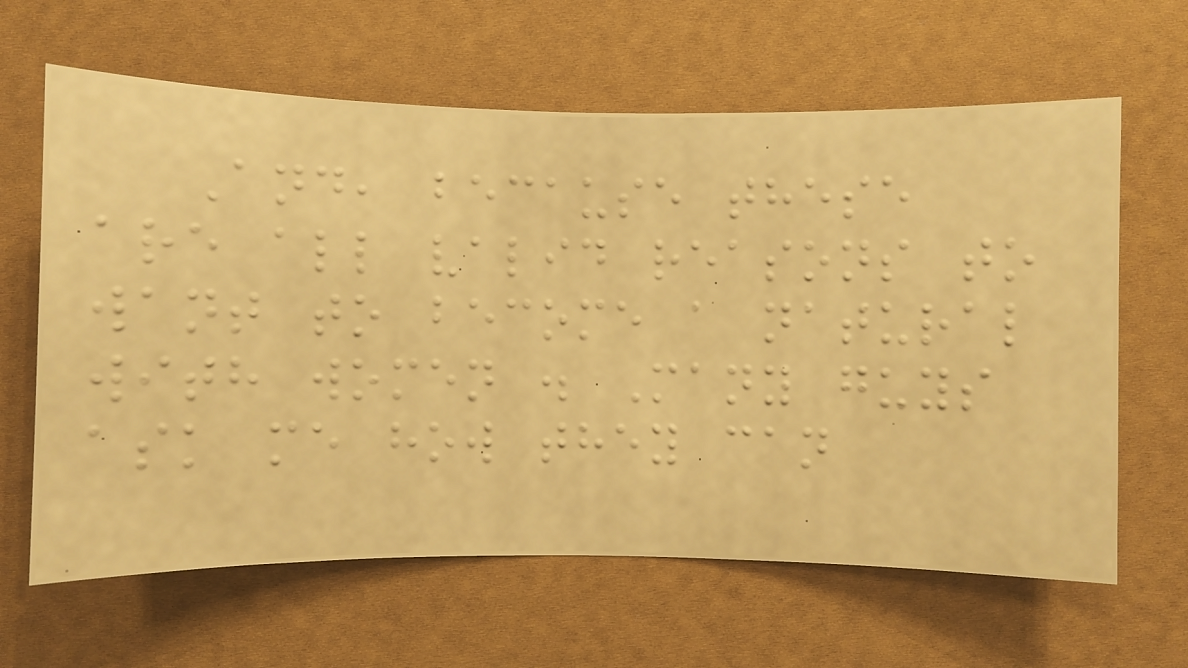And, because these
are all valid reasons to
want to become a natural
with women . Many guys
ask me how they can
